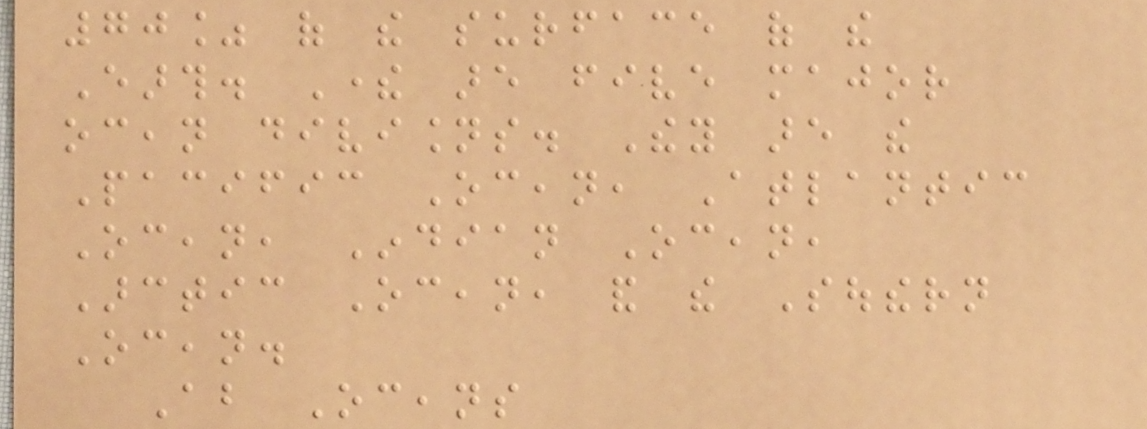70% of the surface of the
Earth. There are five major
ocean divisions. They are the
Pacific Ocean, Atlantic
Ocean, Indian Ocean,
Arctic Ocean, and the Southern
Ocean.
About Oceans
